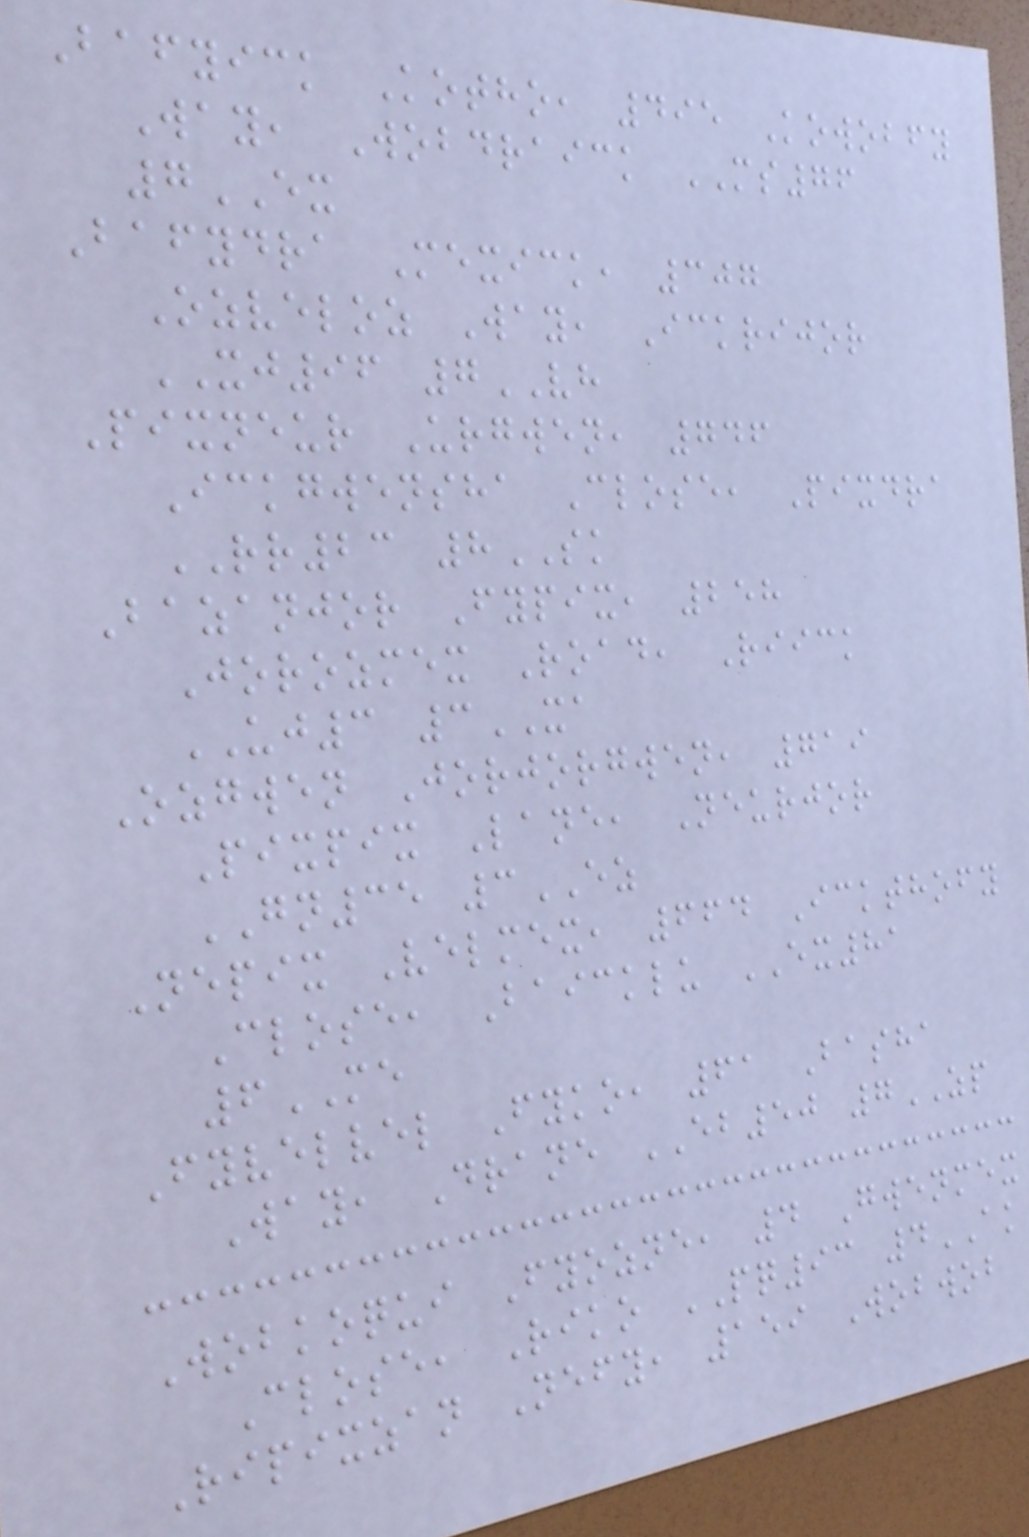Bafyick Kotho, 495 Kowobfy
Way, Wobdraick MS76
7EX
Bafydra Mexick, 307
Ozveloz Way, Ickrijor
XJ96 7VH
Pixneur Urgwen, 746
Ickgwensha Close, Pixdra
RR23 8SK
Bazanjor Fypix, 258
Jorozmex Road, Riick
UJ3 3XA
Ozgwen Jorjorgwen, 719
Pixpix Lane, Neurjor
GN35 3EZ
Nepix Velmex, 664 Ickthofy
Close, Baicklu EX81
6ME
Fyvelvel Fyko, 61 Basha
Way, Drane EB50 7ZP
Wobkoqui Fyozne, 4 Gwenmex
Close, Riko PQ93 4AK
Ripixzan Nefy, 159 Wobwob
